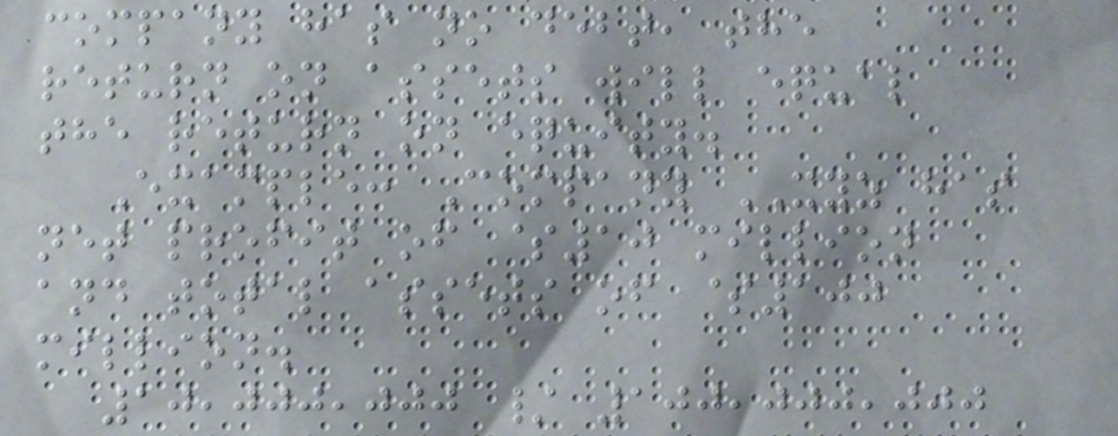company has no debt, the
return on assets will equal
the return on equity.
Example: Company XYZ has
net profit of $10 million
and total assets of $100
million.
10,000,000 / 100,000,000
